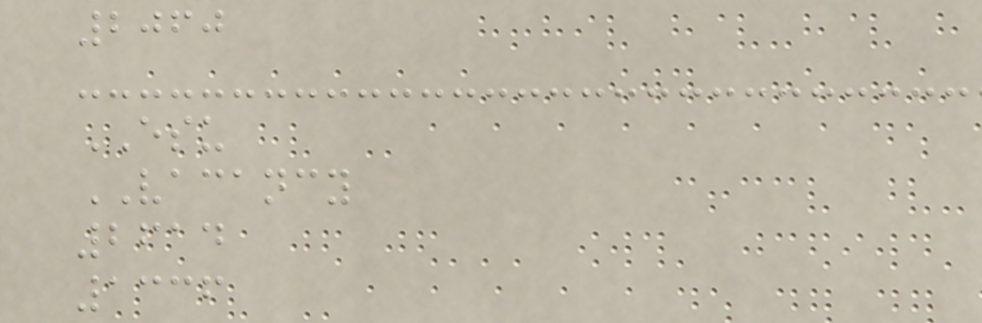2060
ESU
VACANCY
2614
1336
